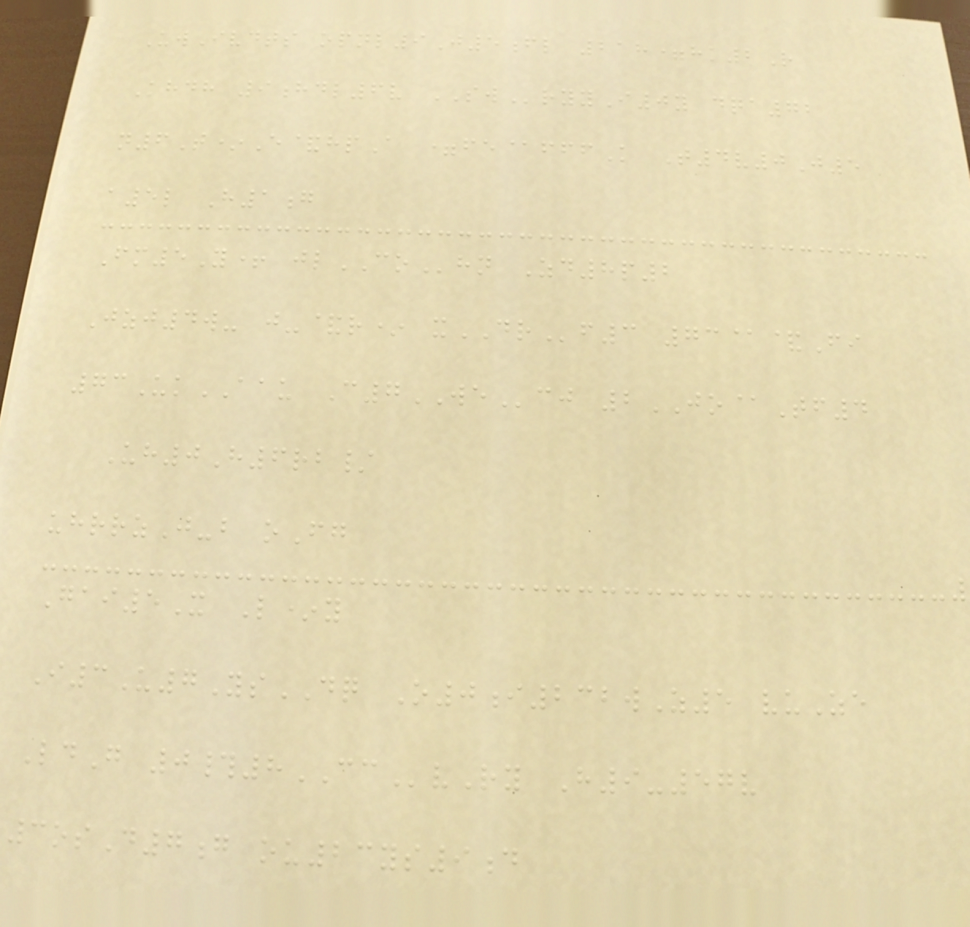UwIvdts opnl9J5fl 218=hk2R
Khdh 9hdl6v SWryyI0y dqa72
n6T*E&hpA =fe@fffK T4v0J5
a5l H1g
Fm5Y+ jlCOhn Zd8p2
Jzj4w- j-&r* xDRf3 73@&Fi
73UkAAU C7WEcj 2JO@Tf4
Uh0H6rb/
uhrrzJ-b oFg
Gai5X L*y
I3U7YsDQ O0i232wZ5 vuZe
LdG 0#8CCvRy H9-57v
3osD7g ou23ys9d
